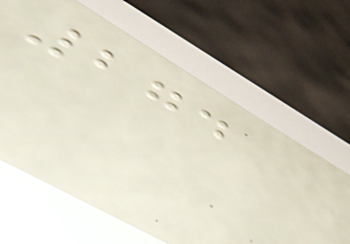274
